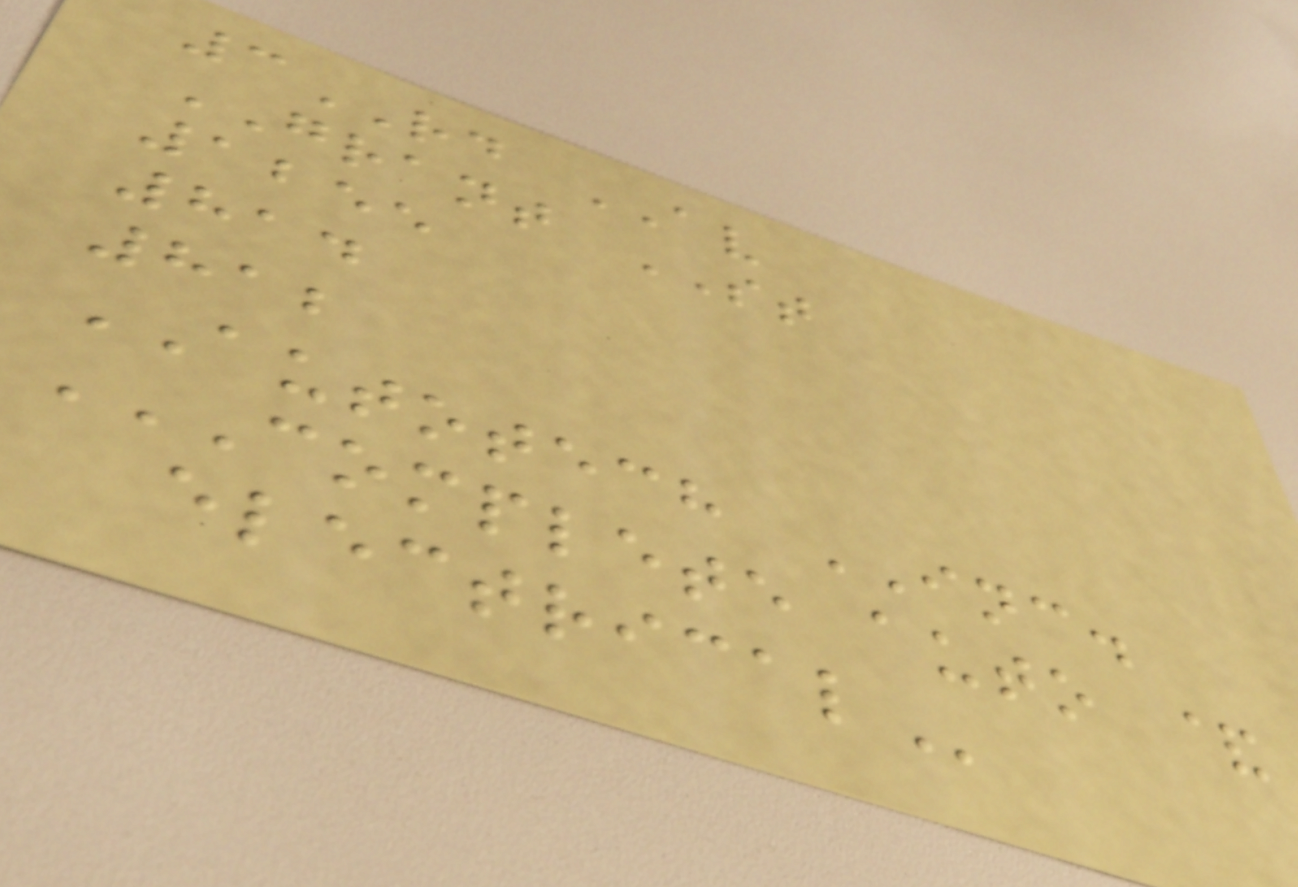3RD AV
GRANT ST
1255
814
812
AUTOTECH INC.
COMPLETE AUTO &
ELECTRICAL
